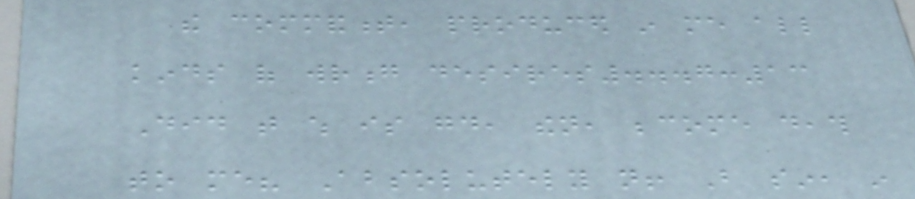the commandment, produced in me all
kinds of wrong desires...7:13
Did that which is good, then, become death
to me? Absolutely not! But sin, in
